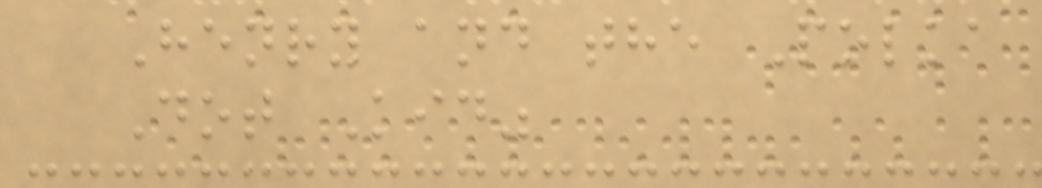Henry and the Polka
Dot Kid"
